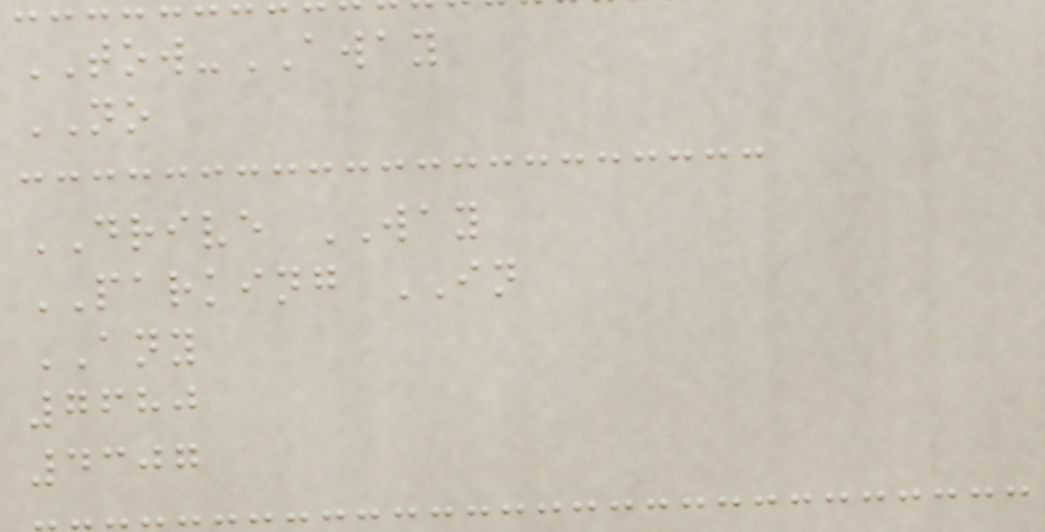TOW-AWAY
NO
DRIVE WAY
PARKING IN
ANY
7680
4307
